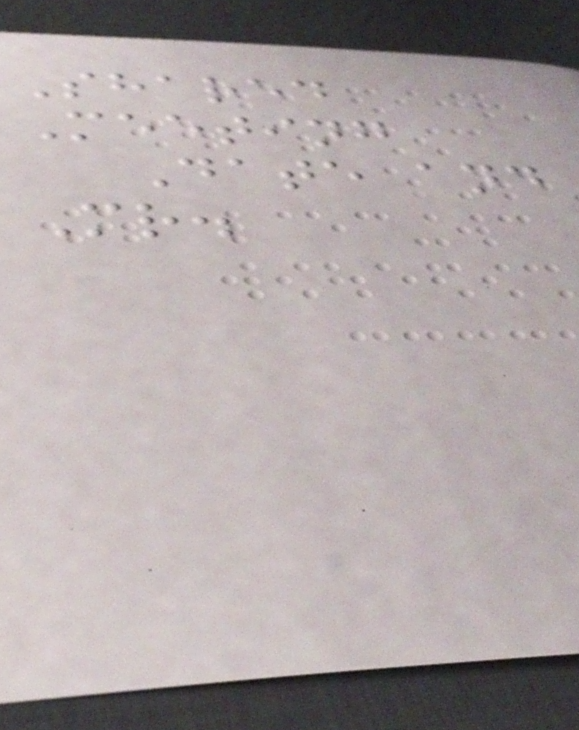Shared
Meeting
Date and
Mr.
